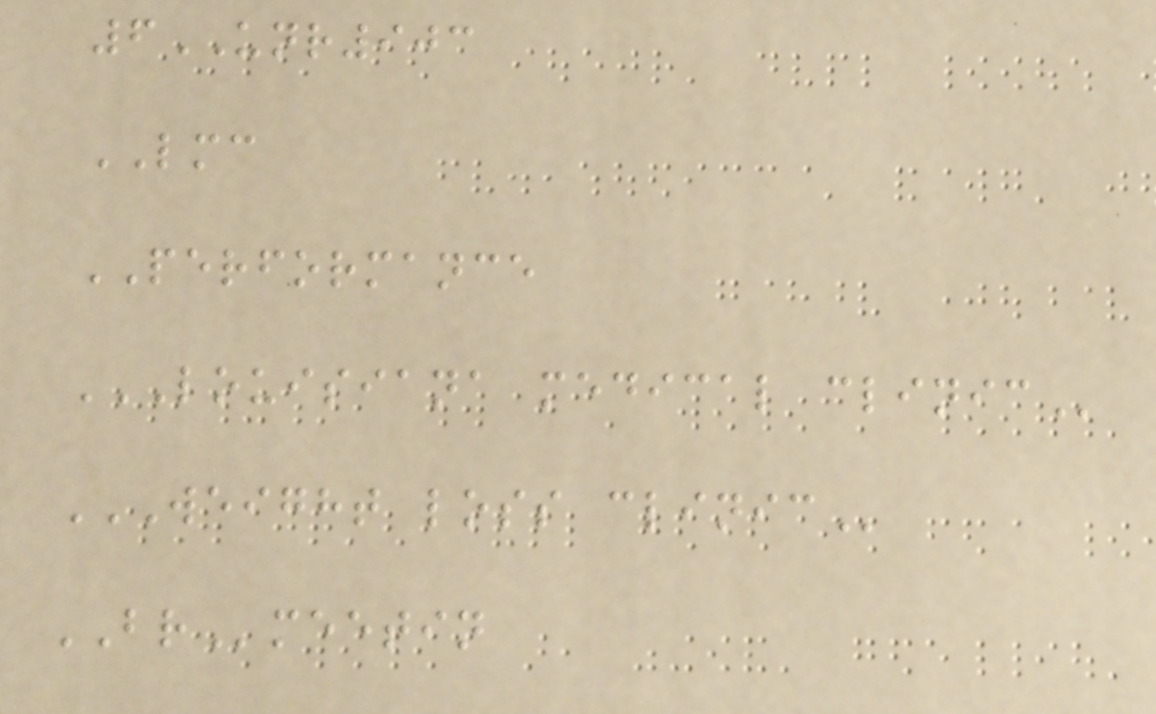6UNR903
LMC
PERFORMANCE
LOUISIANA MEDICAL CLINIC
WEIGHT LOSS CLINIC
BRmeetin
